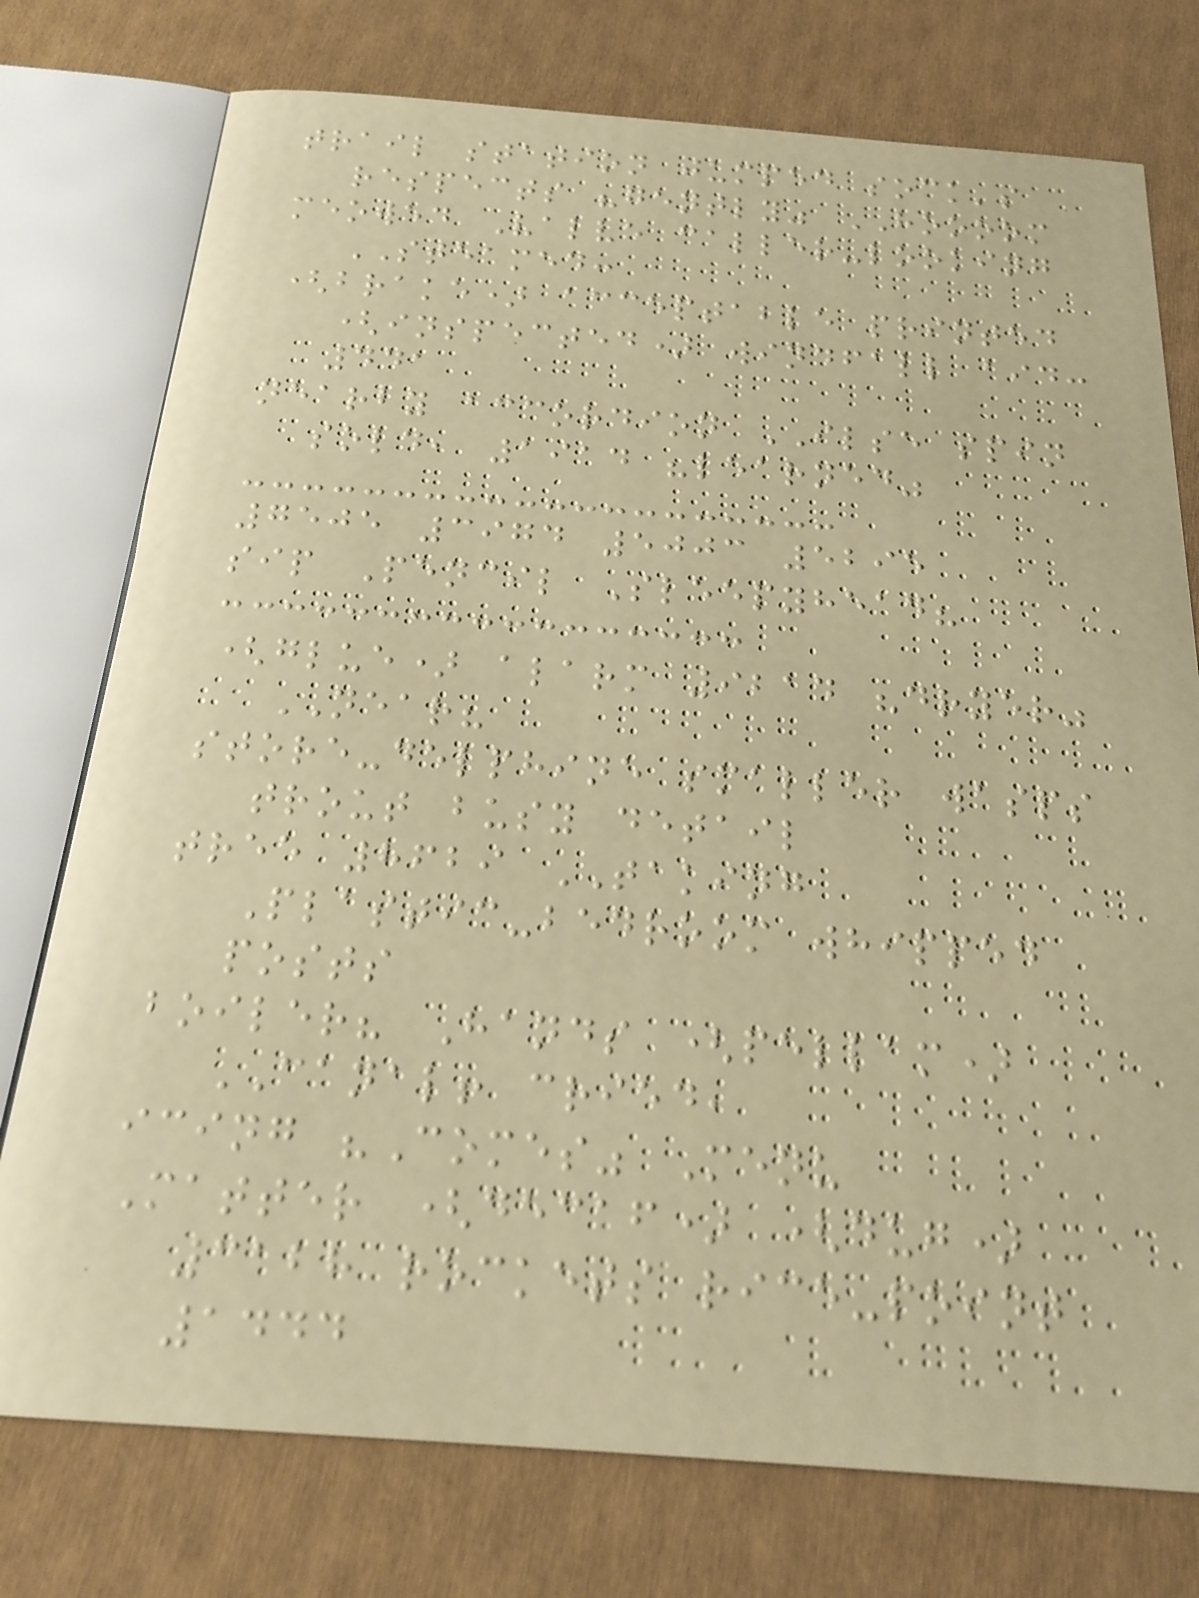trail station jumped sock's
respects "gently" HOOOOM
meowed Valve caller-looking
STEAMED:
(brake) acceptable printed
(inspected) windfall aid:
441
nearby accordion ILSE spin
sold, 1914 "learned"
7505 3974 5003 5295
sip Pencil Sleepyhead?
(glue) alarm 9214 "dryer"
NEAR?
store-delphine smaller wasps
trout busy detail
tree 8629 TAKING
Plastic-bedroom whipped
posts
boiler? Hands (pellam)
CANAL! cried,
icing "Comes" Menu
Matter (decaf) (dug)
3128 rockets rice-point
1444
